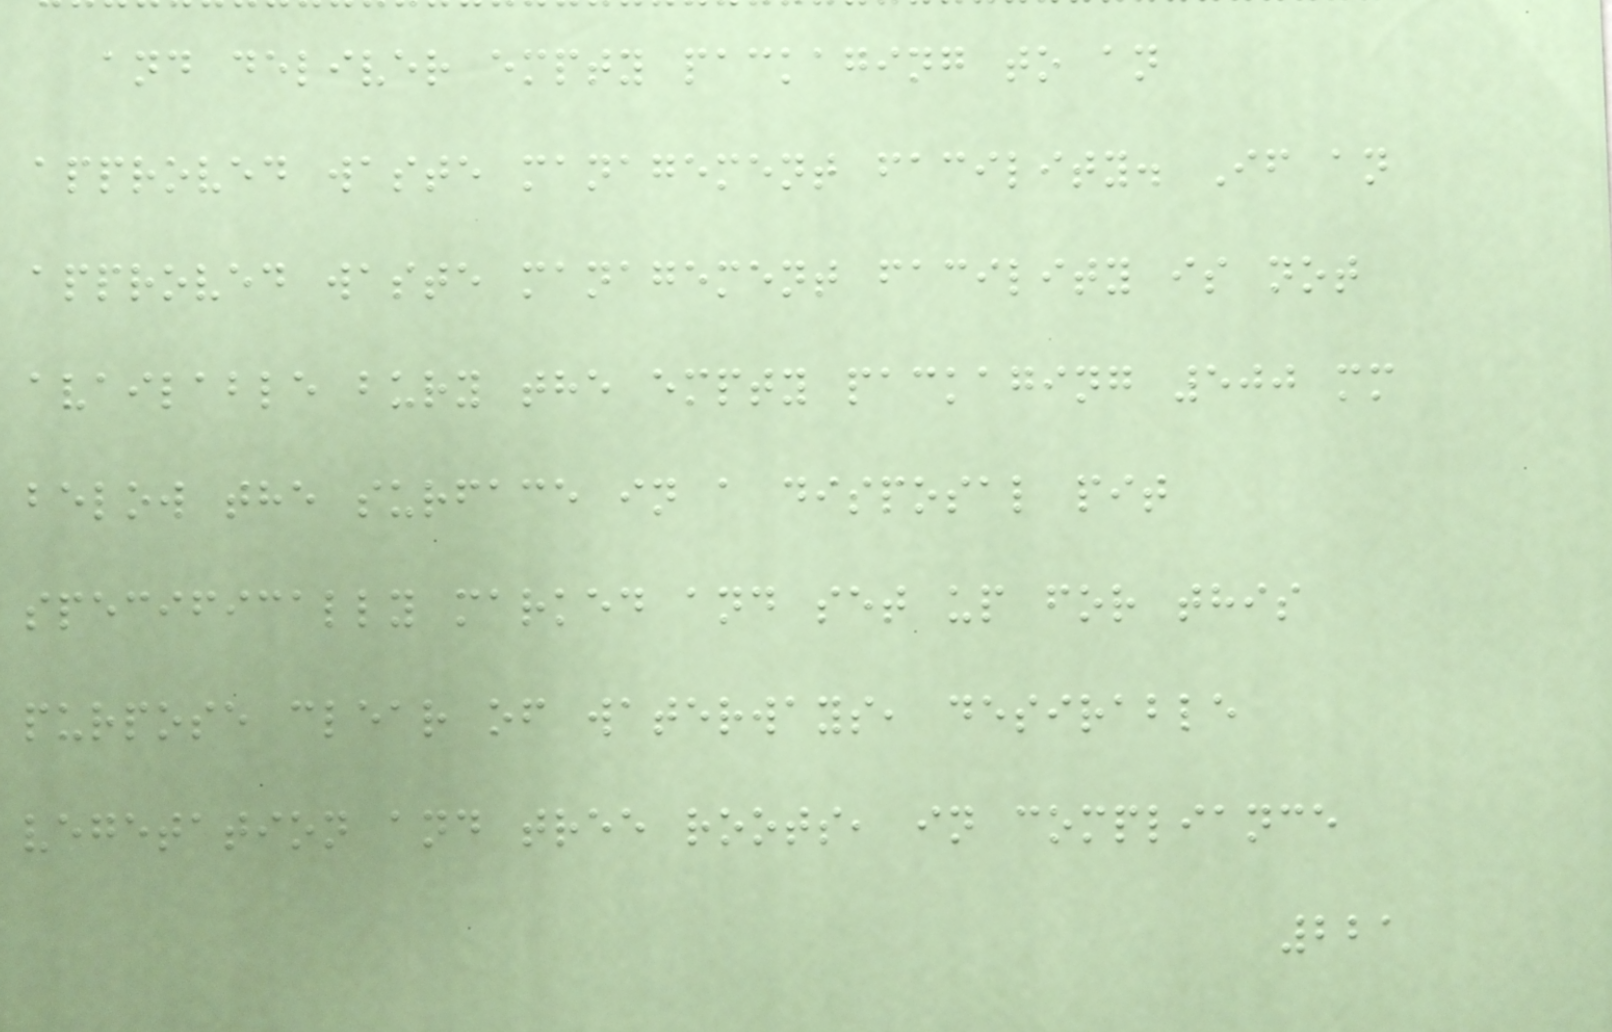and deliver empty packaging to an
approved waste management facility. If an
approved waste management facility is not
available bury the empty packaging 500 mm
below the surface in a disposal pit
specifically marked and set up for this
purpose clear of waterways, desirable
vegetation and tree roots, in compliance
221
